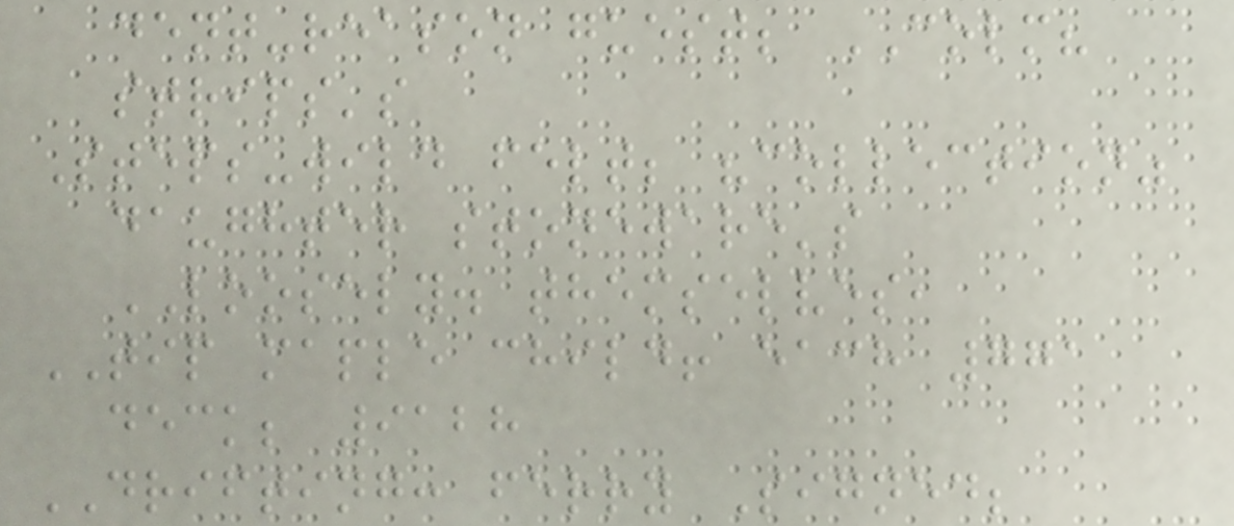dent-reason guest; COLM?
strips's
Steps-wild felt; "collection"
daughter stoneware's
LOOSELY. themselves,
TIP maple child! each 771
deck; 9128
DRIFTING: ferry Signed;
